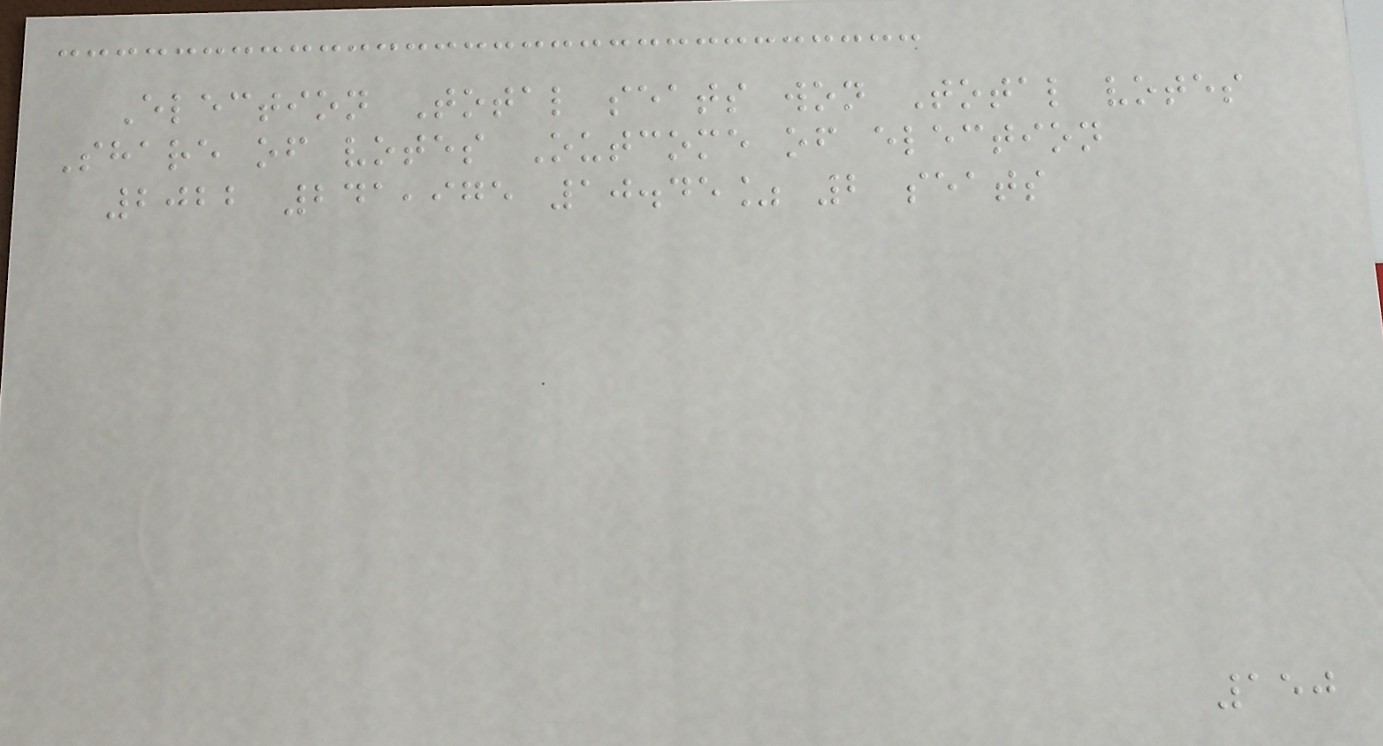Election Total seats won Total votes
Share of votes Outcome of election
2022 241,975 10.45% 2 seats
150
